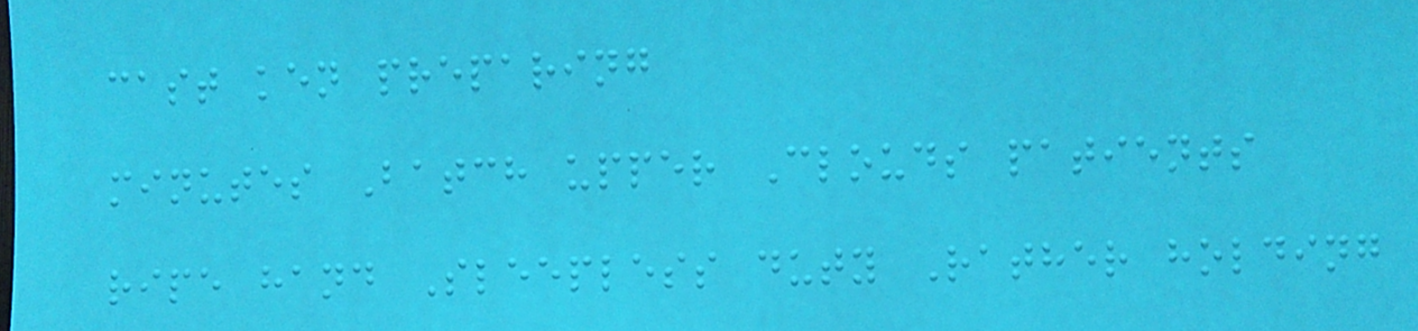cast ken preparing
minutes Batch upper Clouds patients
ripe hand Sleepless duty Rather holding
